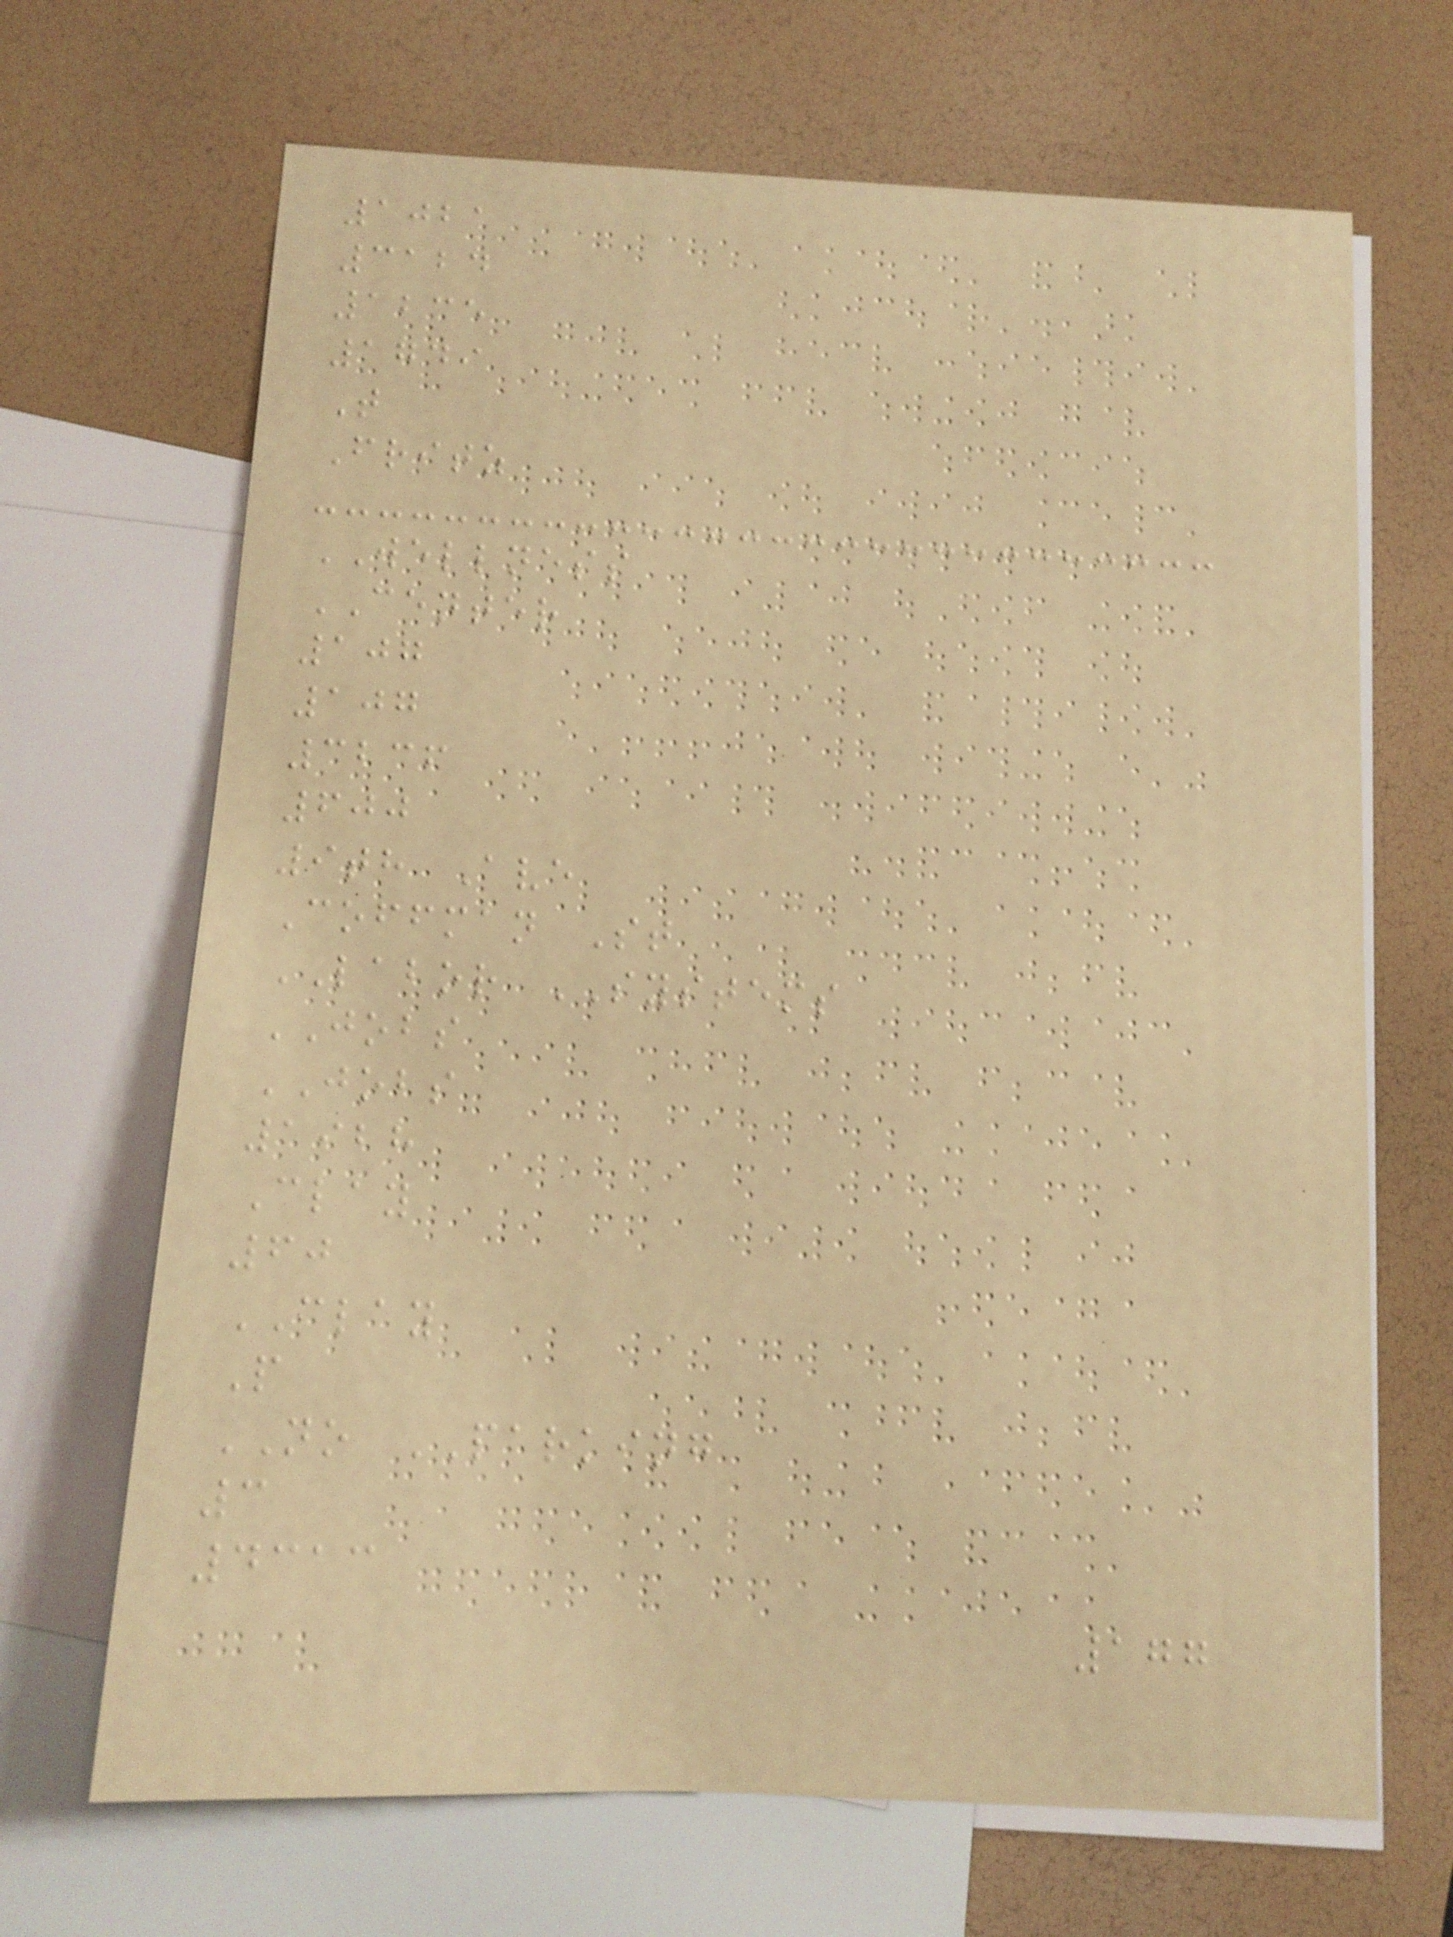1021
3124
1235
1749
T
Fritz
WELLNESS
CENTER
107
107
3236
600
9th Ave
Coffman St
LABOR SYSTEMS
JOBS
JOBS
1928
Clay
60
CLAY
P
NO PARKING
3
4313
177
